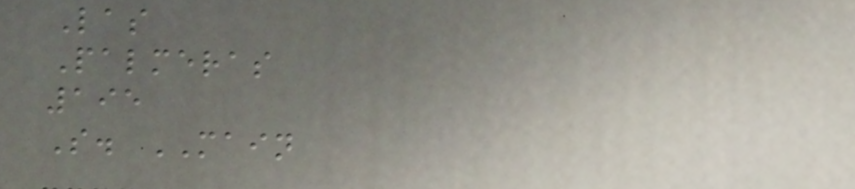Las
Palmeras
195
S. MAIN
